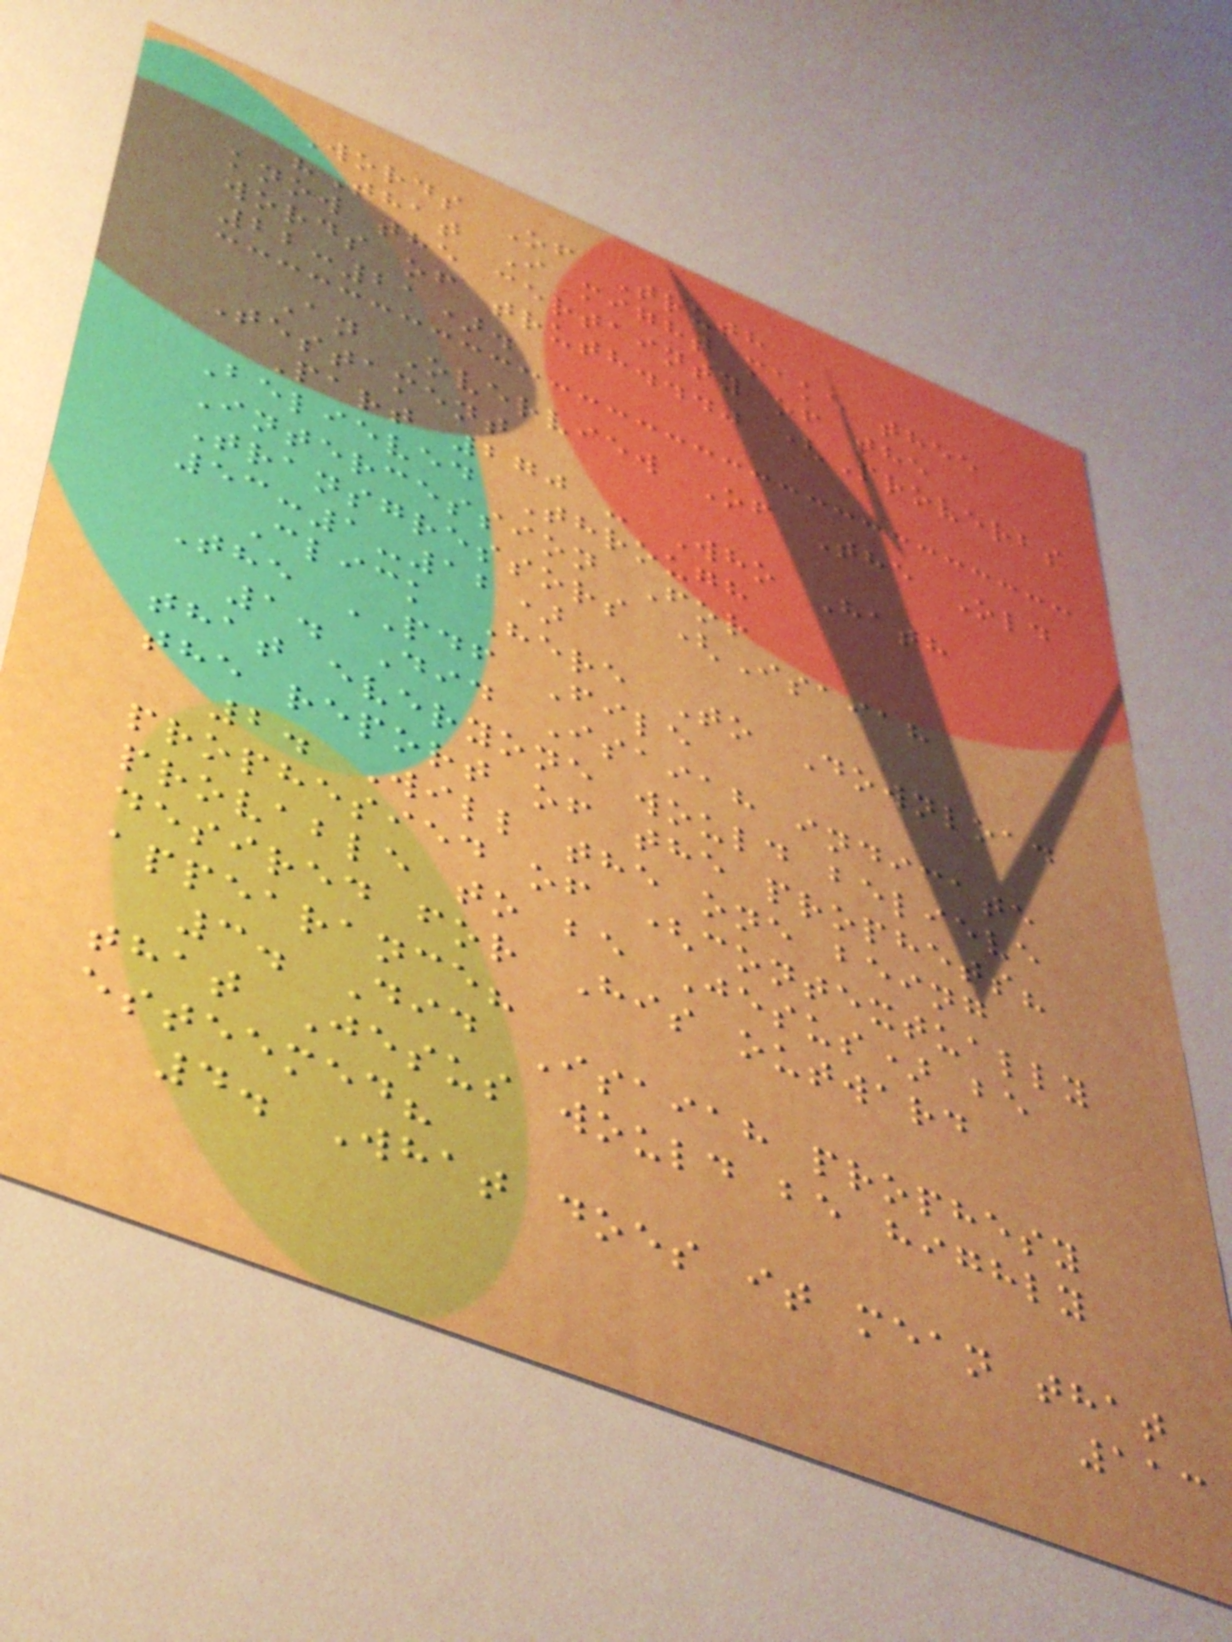Words Of Truth
"That I might make thee
know the certainty of the
words of truth..." (Proverbs
22:21).
An Overview Of The Old
Testament
Part 270 - Who Hath
Believed Through
Intercession For
Transgressors (Isaiah
53:1-12)
Click Here To Download
The PDF File
1. Did Isaiah indicate
that everyone would believe
the report of the prophets?
2. Will the one being
prophesied of (contextually
provable to be Jesus) be
desired for His outward
appearance?
3. Did Isaiah prophesy
that Jesus would be highly
esteemed?
4. What does it mean that
113
